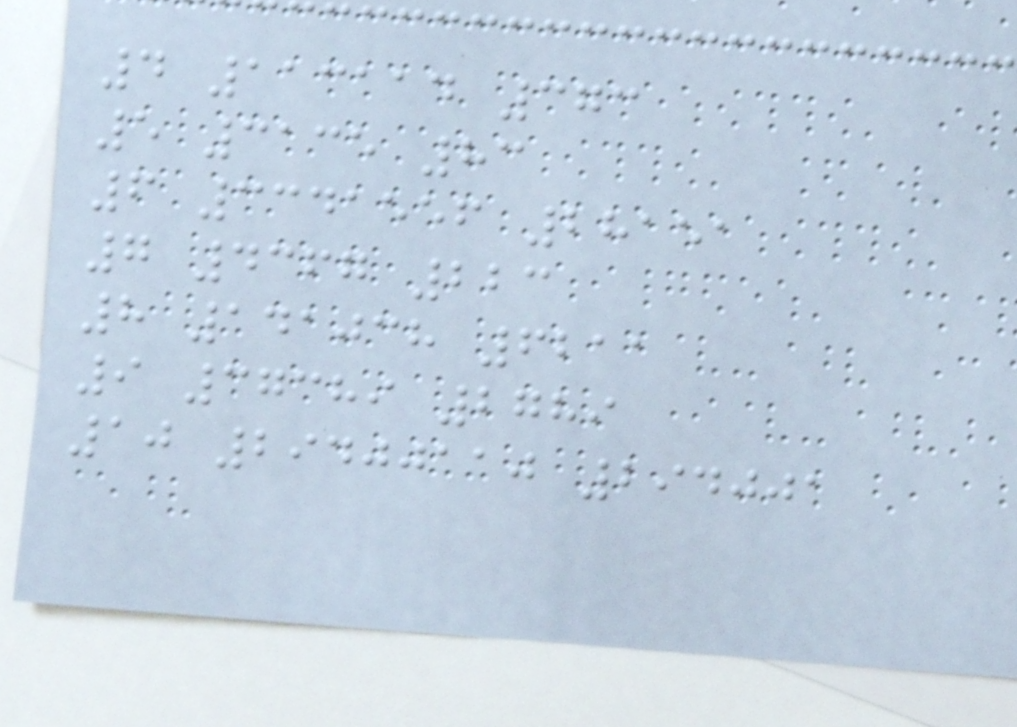4 113114 373
5 3135 83
6 3341556 28151
7 4367 223
8 141038 6211
9 37389 2789
10 29400110 294001
